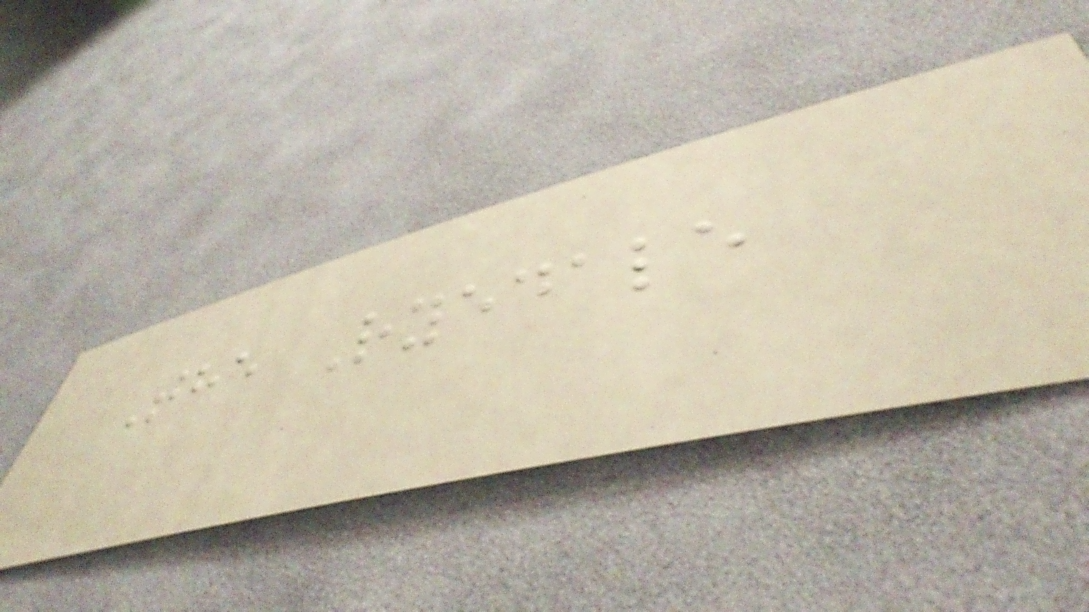The Ryedale
